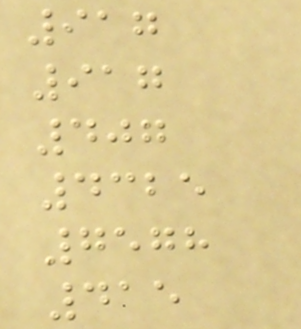917
917
407
4325
7578
415
